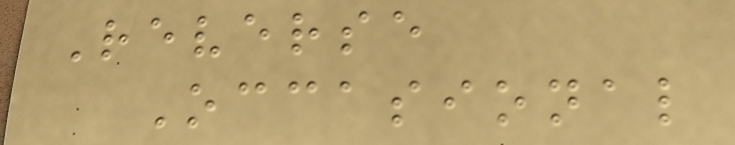Reverse
Occasional
